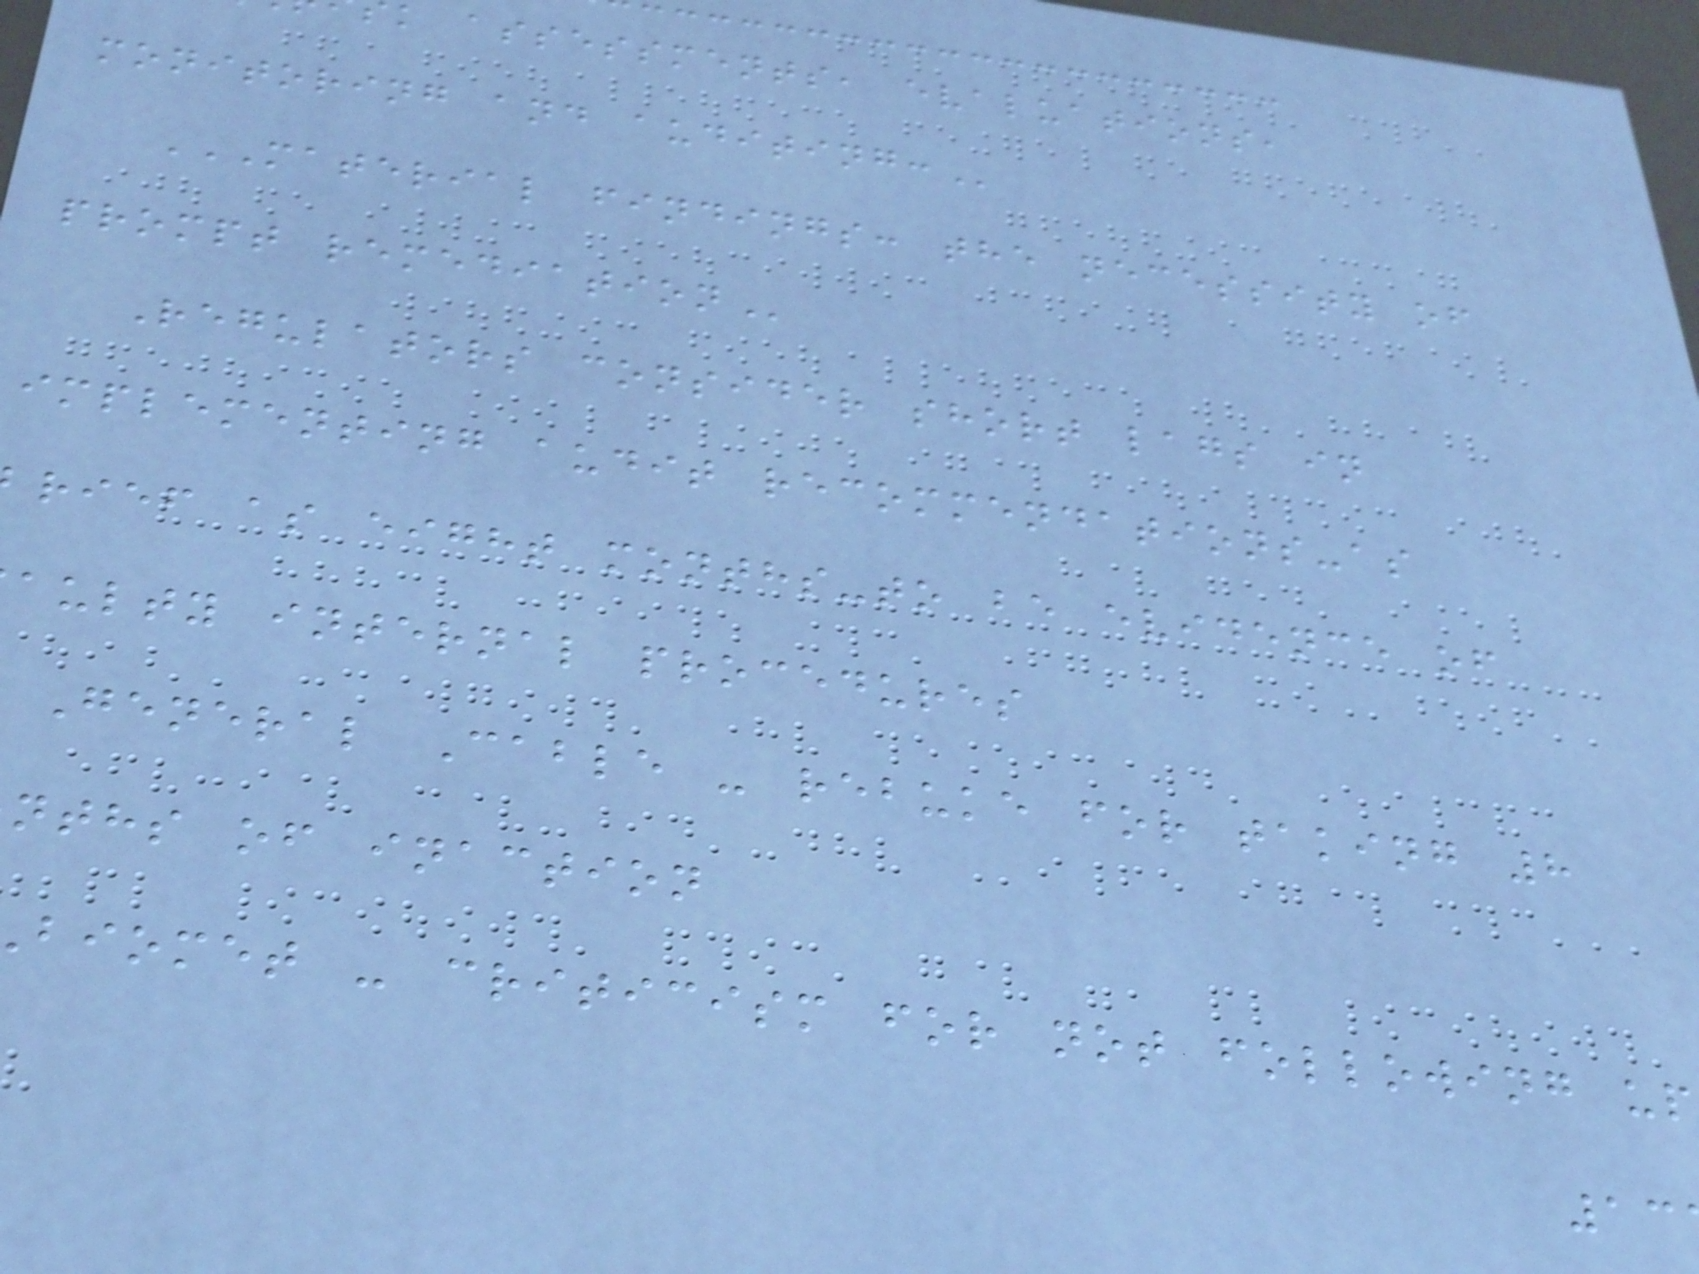k assessments, evaluations,
monitoring and
MATERIAL FINDINGS: THE NECESSITY OF
prompt
Regulators consider short lags in
implementing audit recommendations-as
rief as eight months-to be evidence of
aulty internal procedures
General Cable - rebuke for taking 8
nths of inaction
biomet - criticism for not following up
